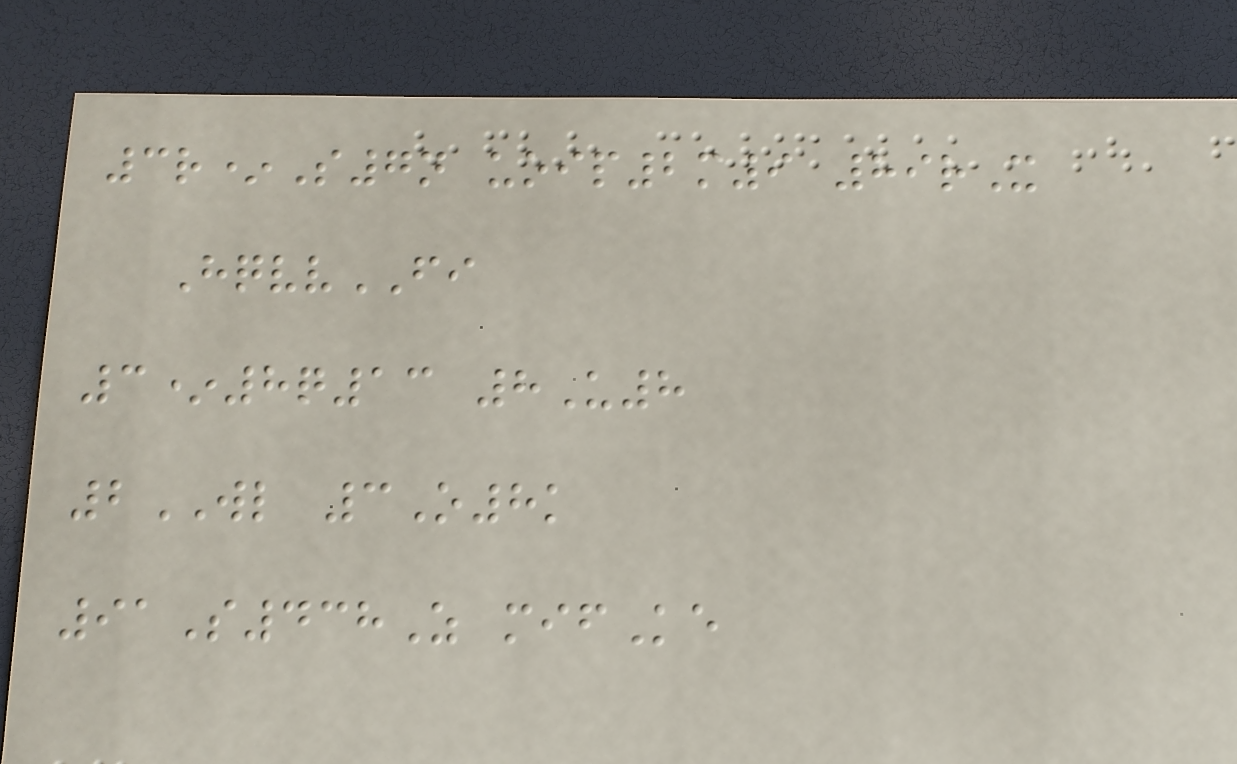3r*S7n uoip2m9 89rX
HqvvFI
3*8q13 8U8
2WL 3O8k
91S438Z mifKe
